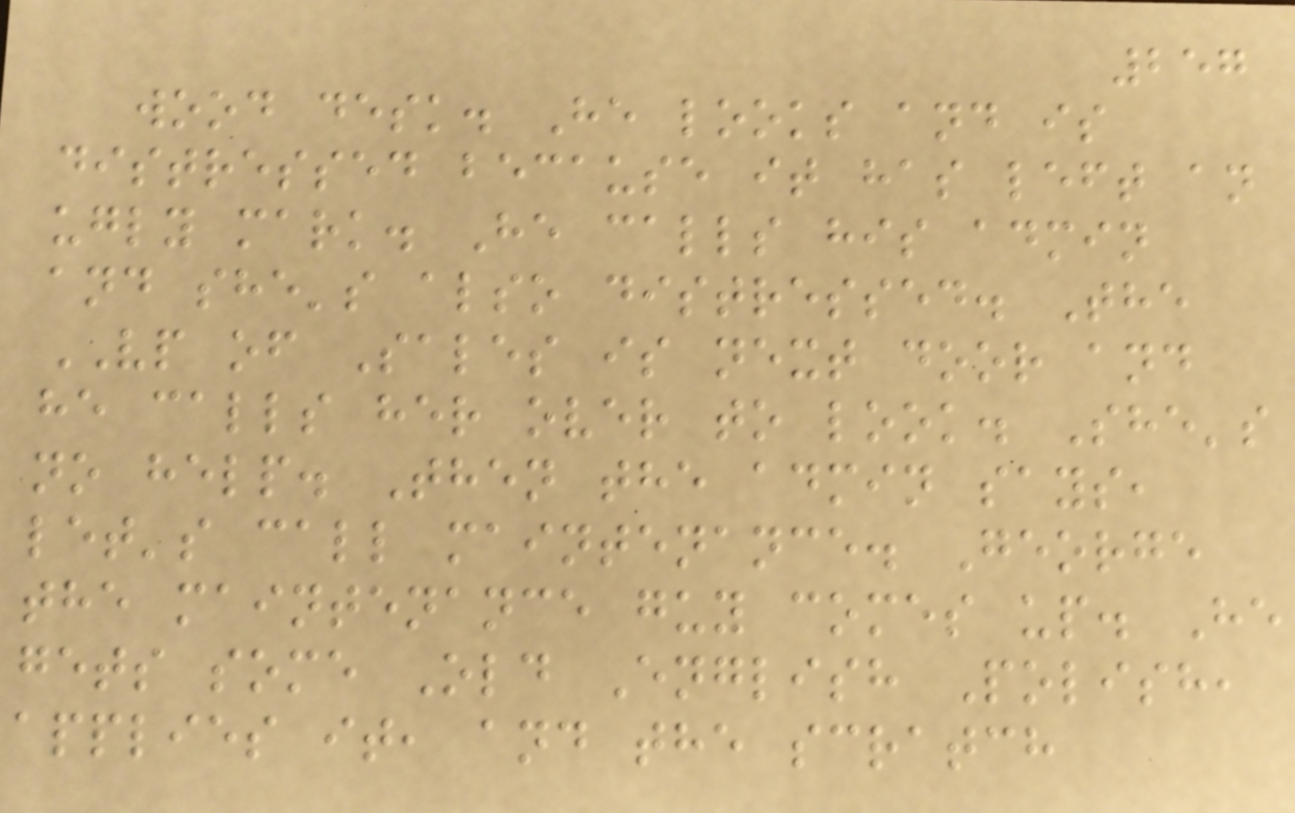257
wood desk. He looks and is
distressed because it has left an
ugly mark. He calls his admin
and she's also distressed. The
VP of Sales is next door and
he calls her over to look. She's
no help. Then the admin says,
let's call maintenance. George
the maintenance guy comes up. He
gets some Old English Polish,
applies it, and the scratch
